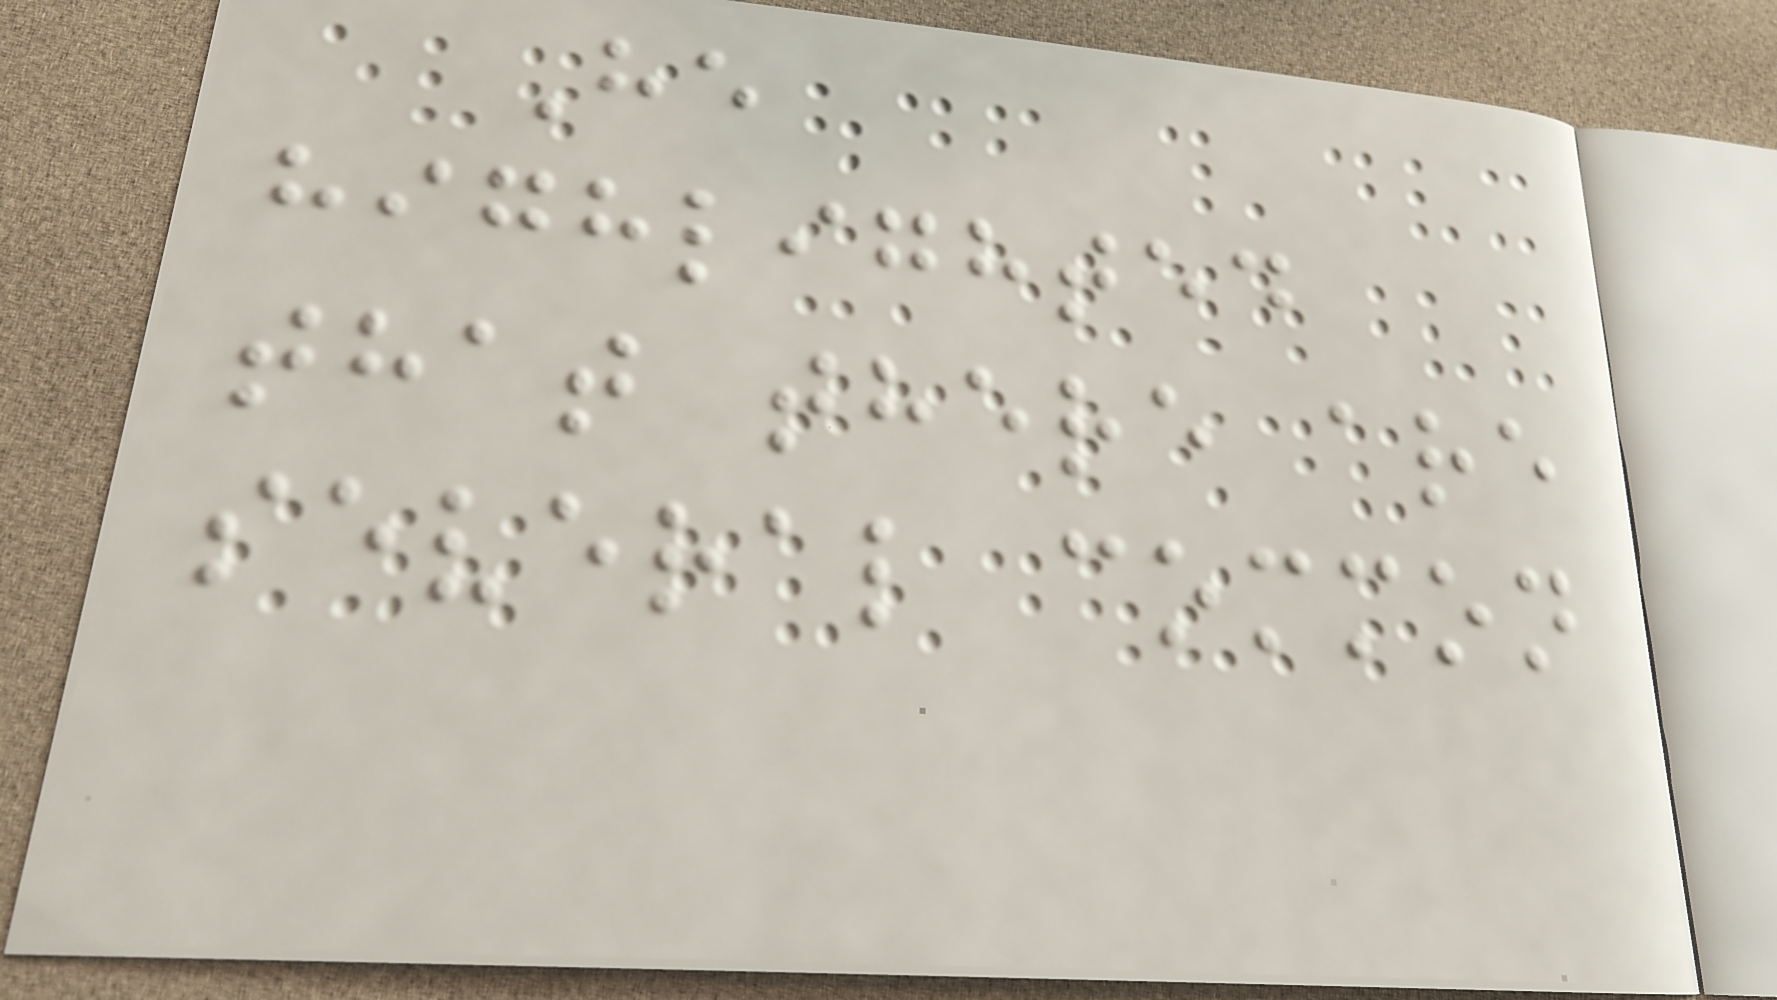He
highlighted
that there are
several common
